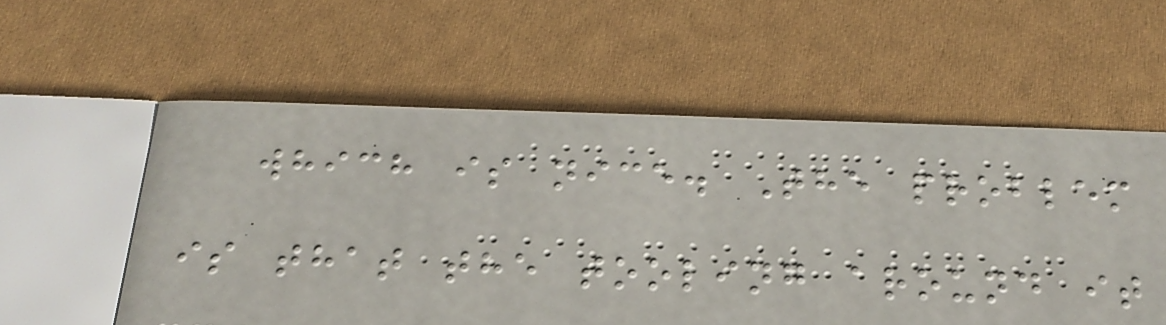which is nice. The problem
is that the tooling around it
